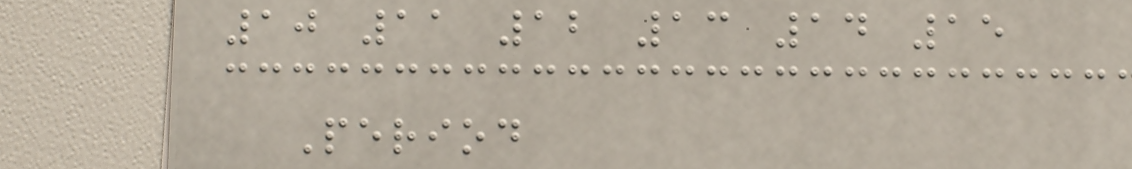10 11 12 13 14 15
Period
